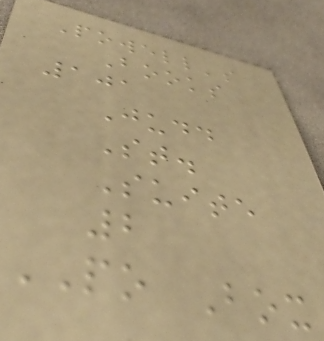Powell's
Books
101
Judd
St.
Suite
2
PO Box
